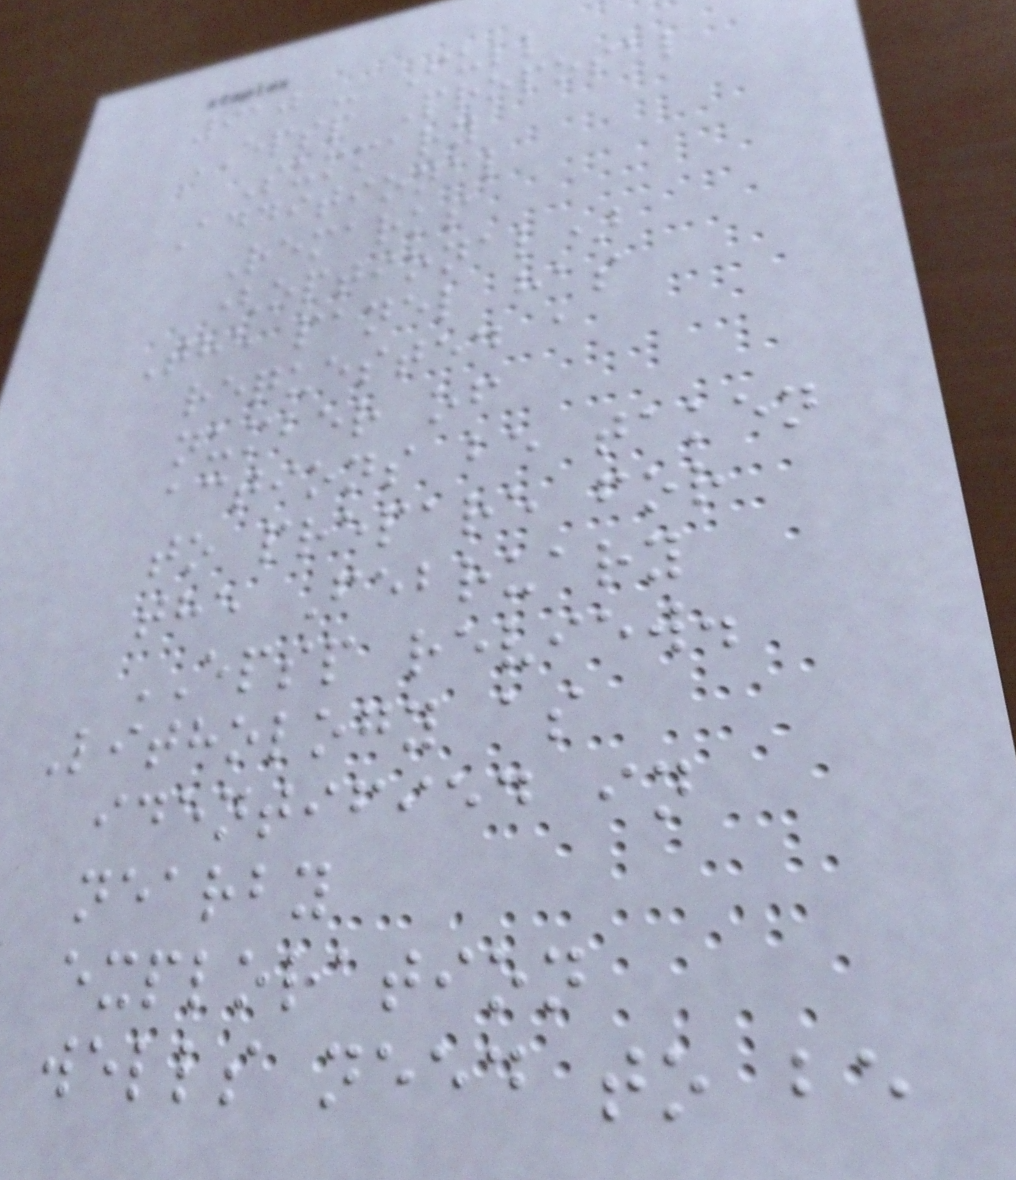910 - Full
EPSP Proposal
Summary
Additional
Remarks
(optional)
The panel has
requested a
number of
actions be taken
to prepare for
the February
EPSP review.
Lithology as
identified in
nearby
exploration
wells need to be
